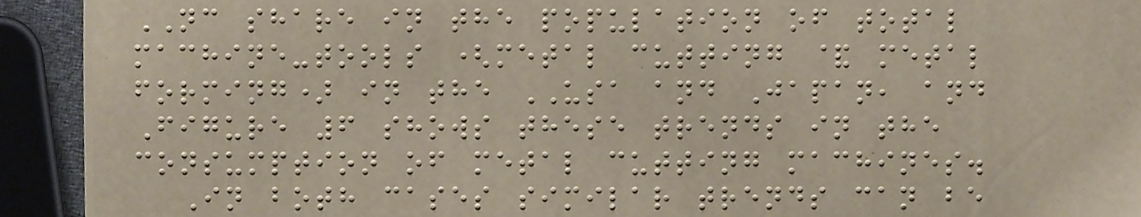NC share in the population of total
machine-tools (metal cutting & metal
forming) in the USA and Japan, and
Figure 6 shows these trends in the
consumption of metal cutting machines.
In both cases similar trends can be
